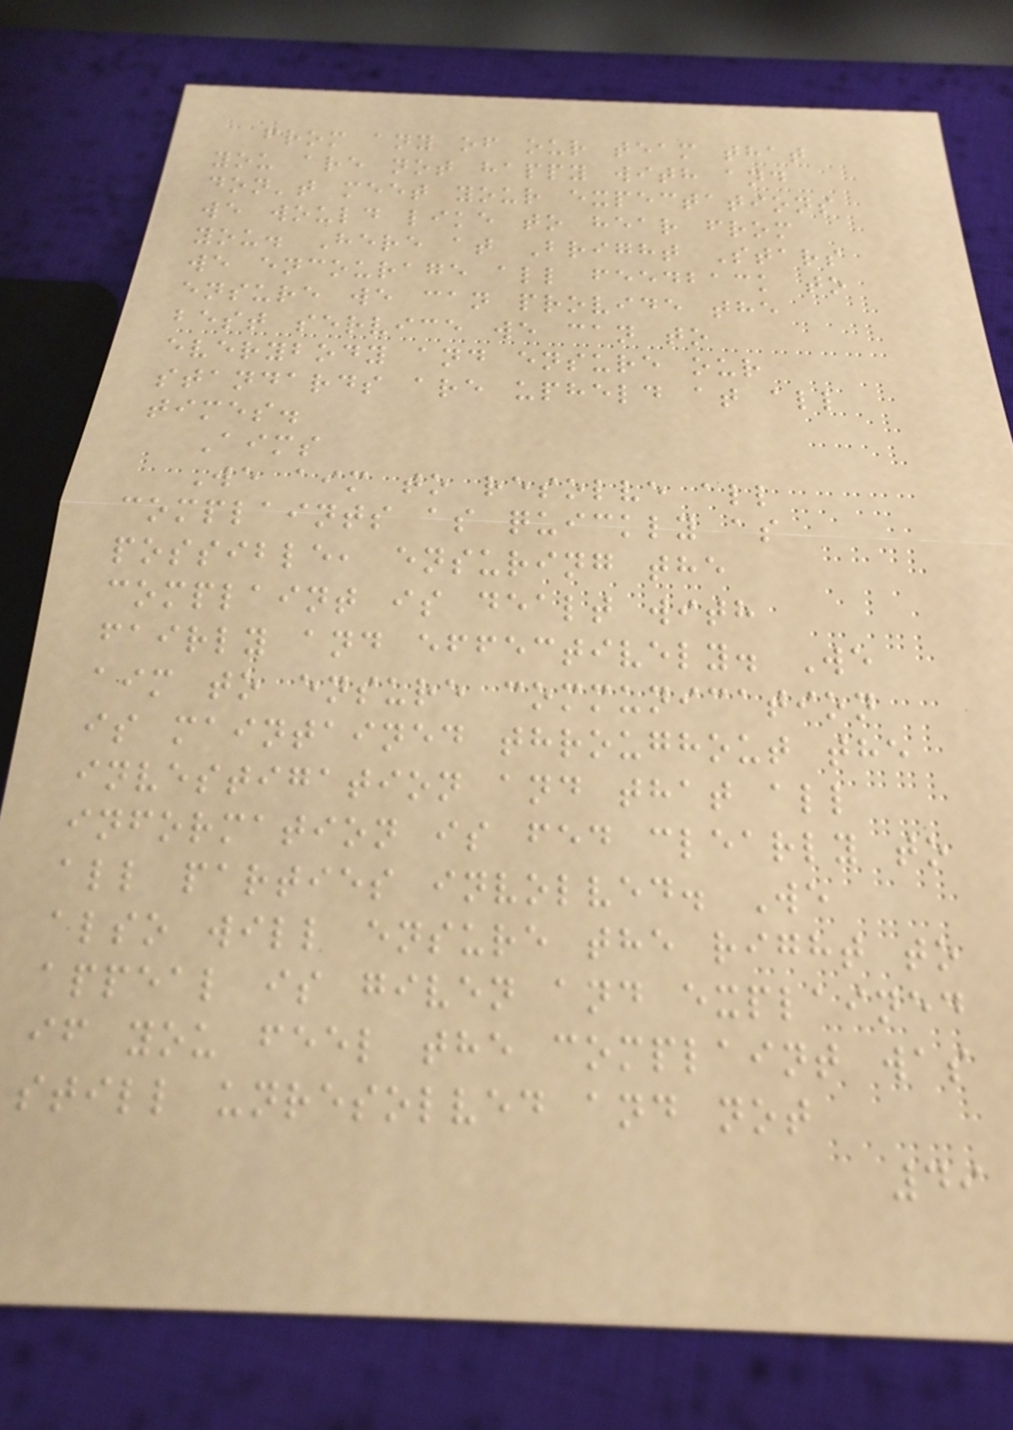from any of our team that
you are not happy with and
don't meet your expectations
we would like to hear from
you. Here at Bright Stars
we encourage all feedback to
ensure we can provide the
best service we can to
everybody and ensure our
standards are upheld at all
times.
Aims
We aim to resolve all
complaints as quickly as
possible, ensuring the
complaint is dealt with
fairly and effectively. We
aim to ensure communication
is maintained throughout the
investigation and that all
information is fed clearly to
all parties involved. We
also will ensure the right to
appeal is given and explained
if you feel the complaint was
still unresolved and not
49
